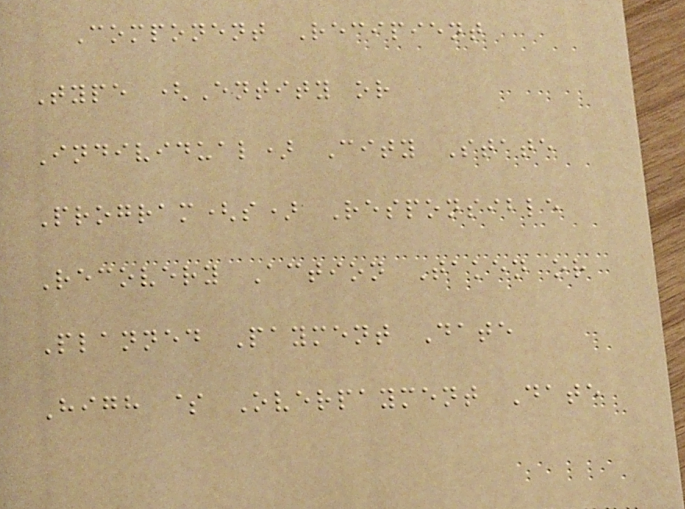Component Recipient
Type (Entity or
Individual) City State
Program(s) Responsible
Recovery Action Taken or
Planned Payment Date
High $ Overpayment Date
